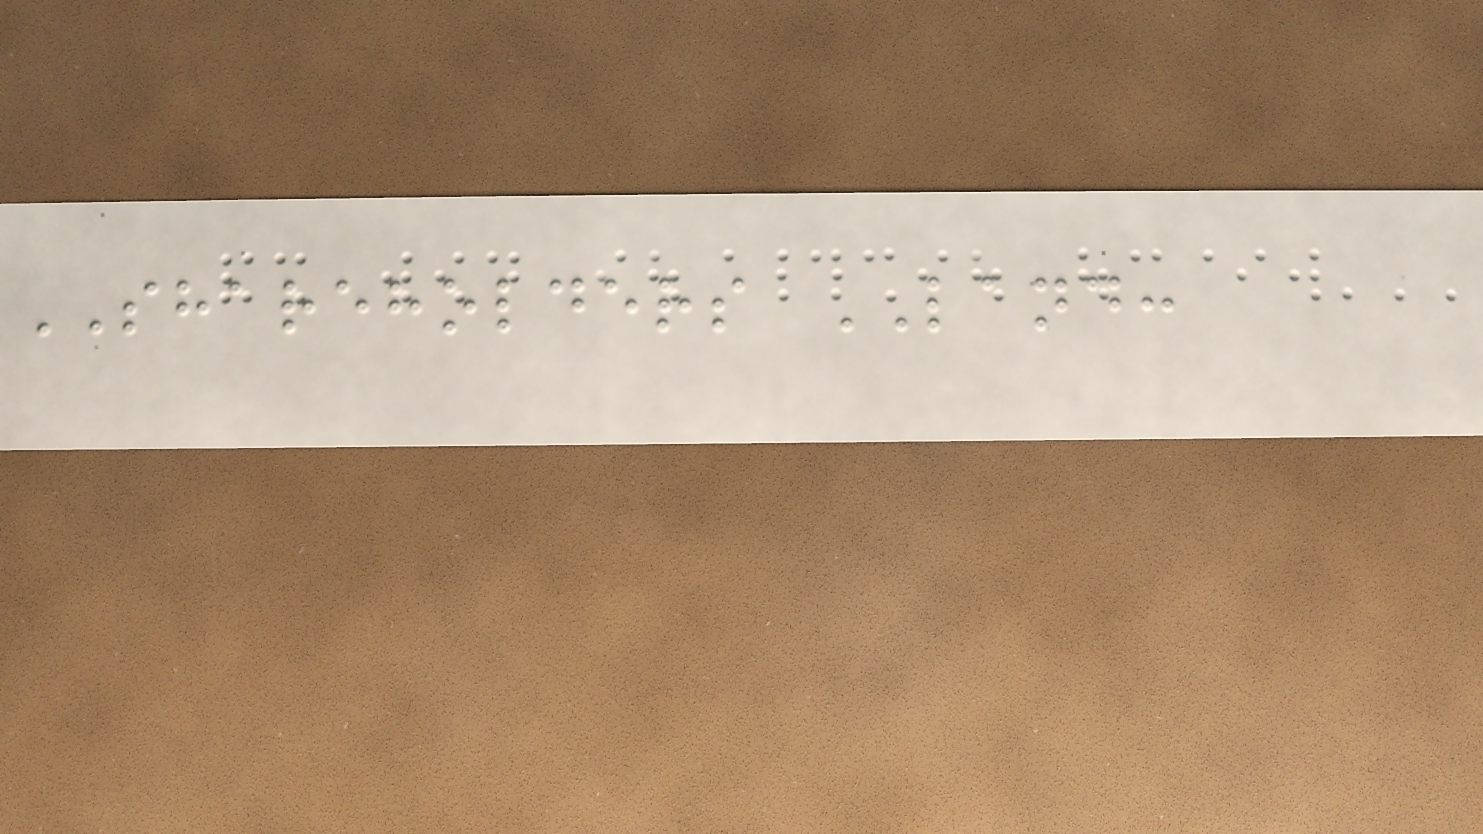SHAREHOLDERS LAND:
